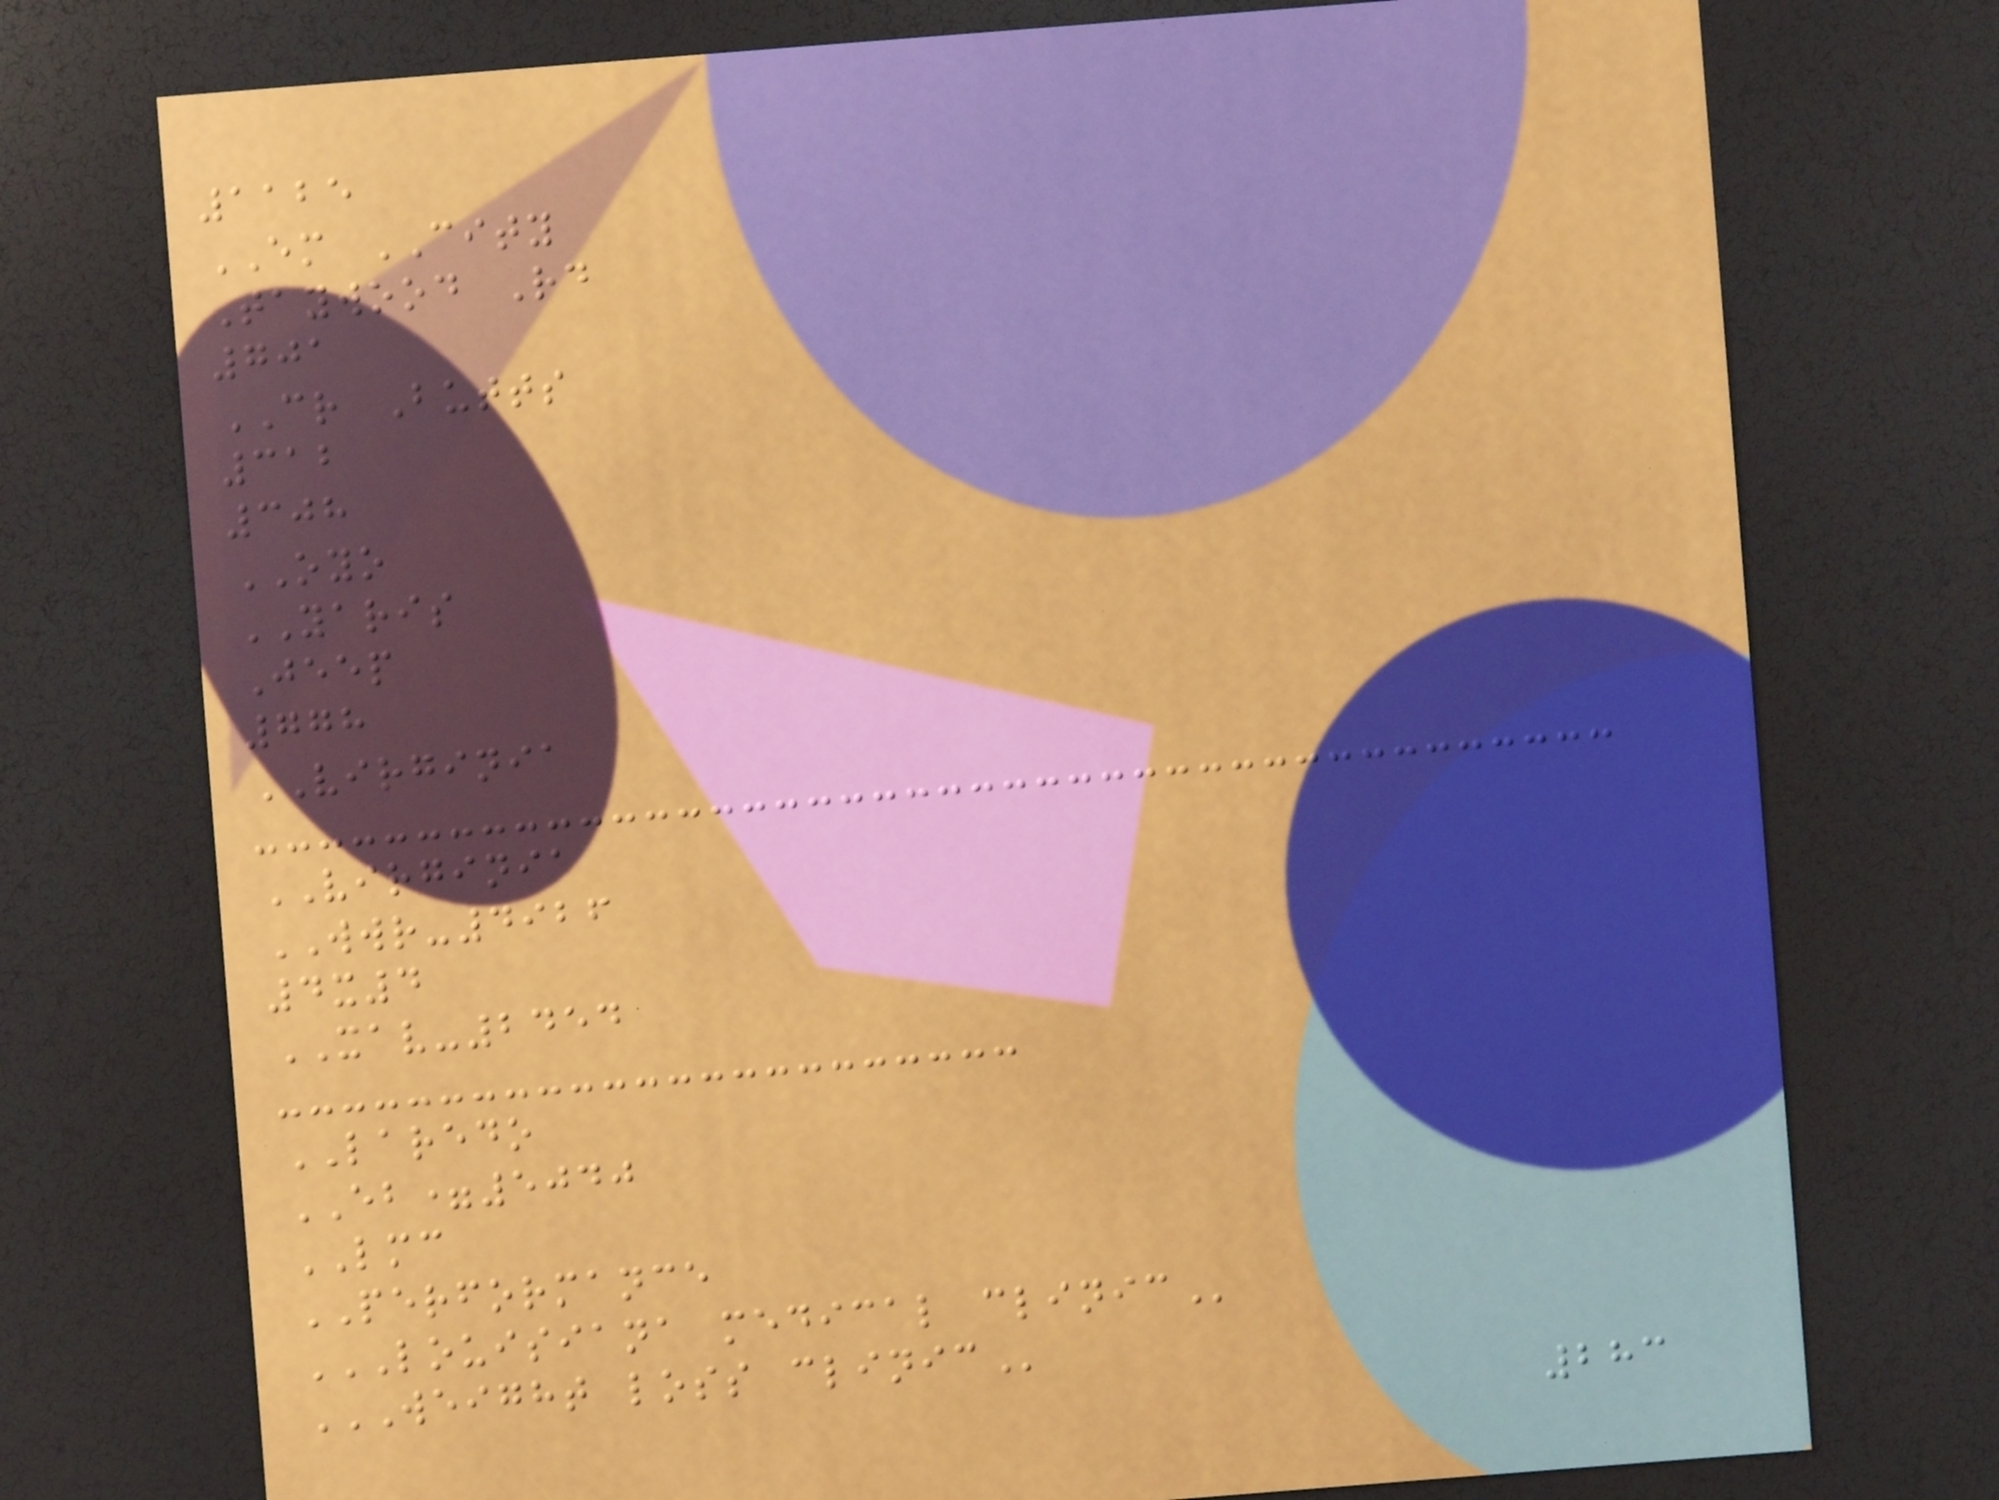1125
EM CITY
Taywood Rd
701
CR Butts
312
308
OYO
YARIS
Jeep
778
VIRGINIA
VIRGINIA
WWR-4926
4x4
XAV-2454
LAREDO
EB=5040
LMC
PERFORMANCE
LOUISIANA MEDICAL CLINIC
WEIGHT LOSS CLINIC
283
